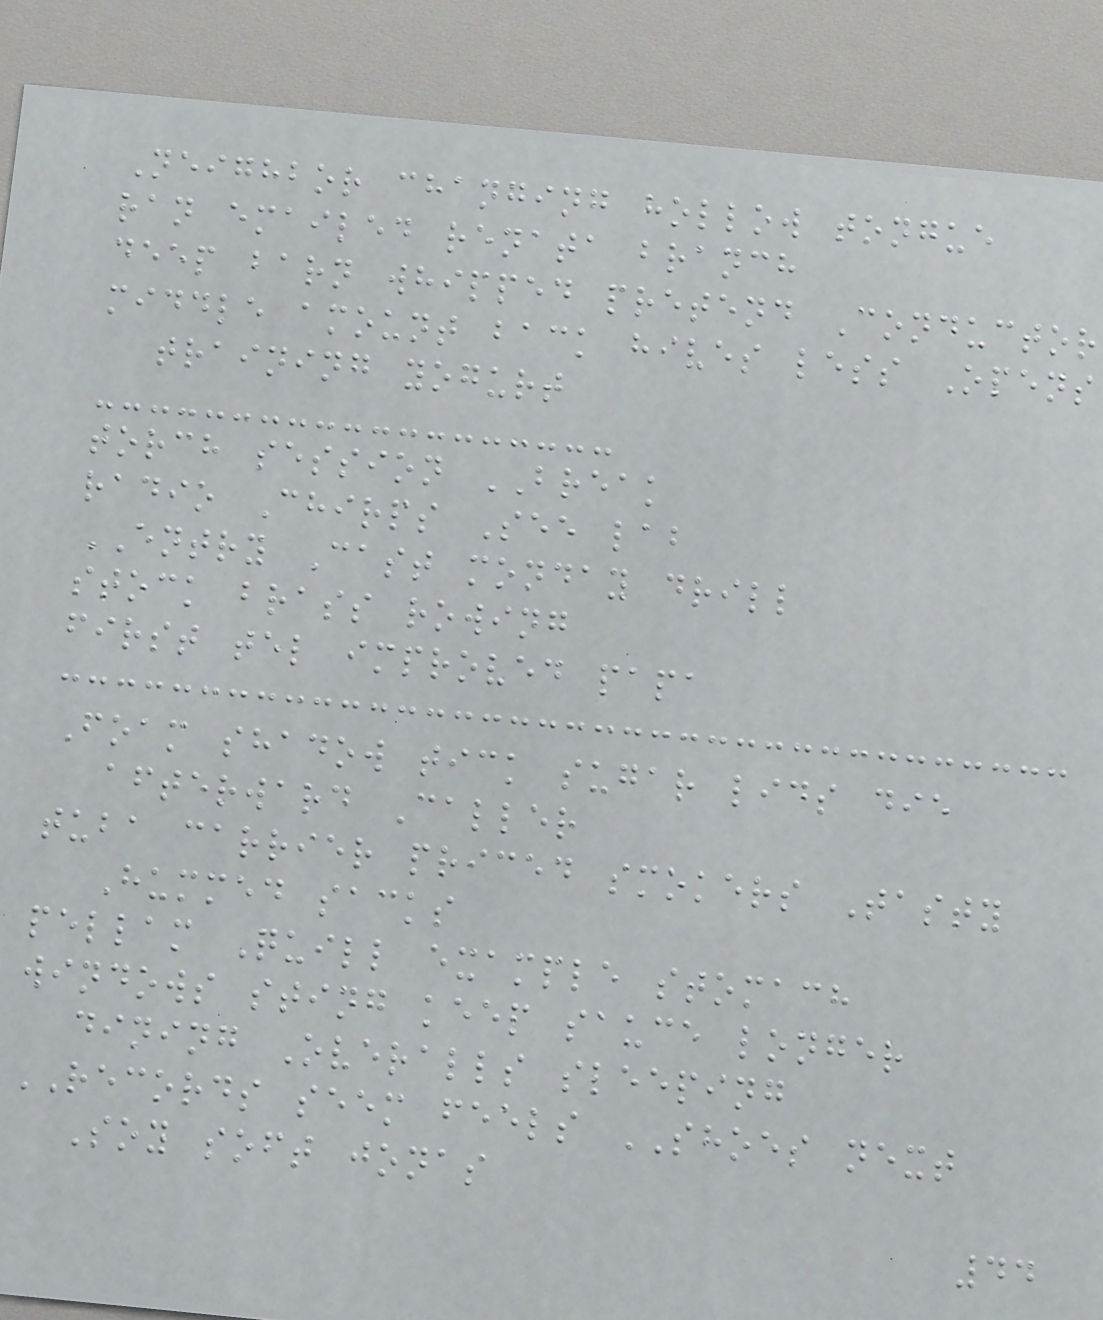Neighbor changing hollow tongue
ran emailed renata branch
deep barn whipped pretend Conductor
middle amount back hives less Opens
training yogurt
torch session BREAK
radio Chirps See lab
ENTRY Cast monday drill
stock brass rowing
first tel improved papa
Foam shadow tick sugar lids die
afterward Caller
tuba carrier priced smokers Tasty
Hummed sacks
pellam Quill example stomach
windows sting keep sauce longer
dining Overalls sleeping
RECORDS seem feels SHOES next
Soy soft jonas
44
